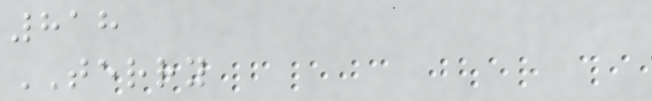818
TERRY
